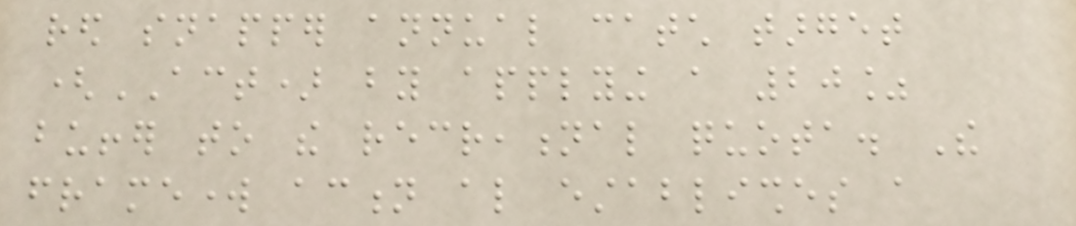red snapper annual catch target
(ACT) by applying a 20%
buffer to the recreational quota. The
framework action also establishes a
